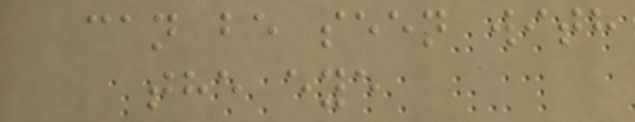can be seen with
the eye
